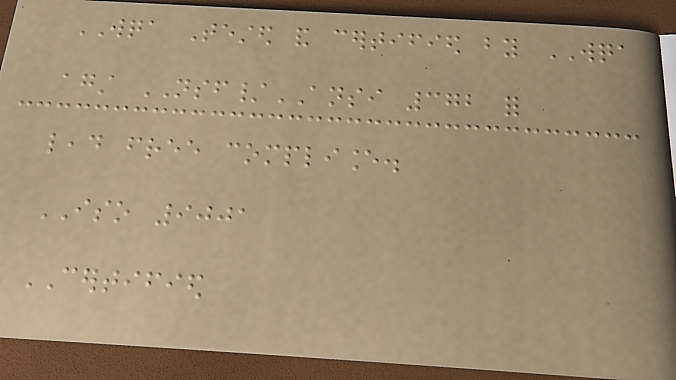WQA Tested and certified by WQA
against NSF/ANSI 372 for
lead free compliance.
ISO 9001
CERTIFIED
